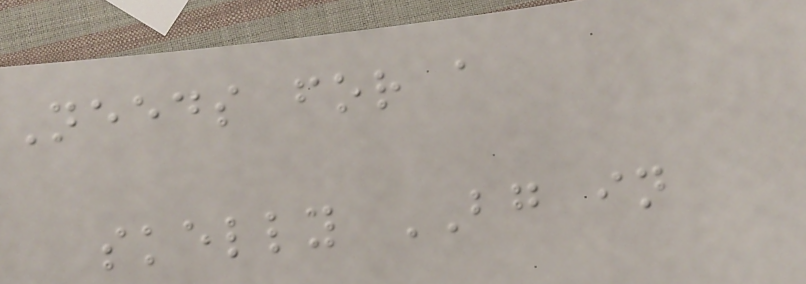Needs for a
skelly BG in
